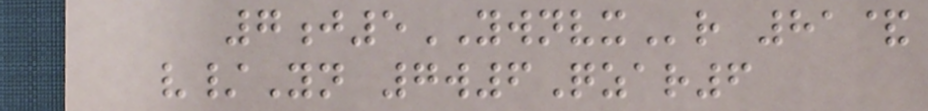7j5YWNVXr 81&
v/Yn 7w6Qzar6
